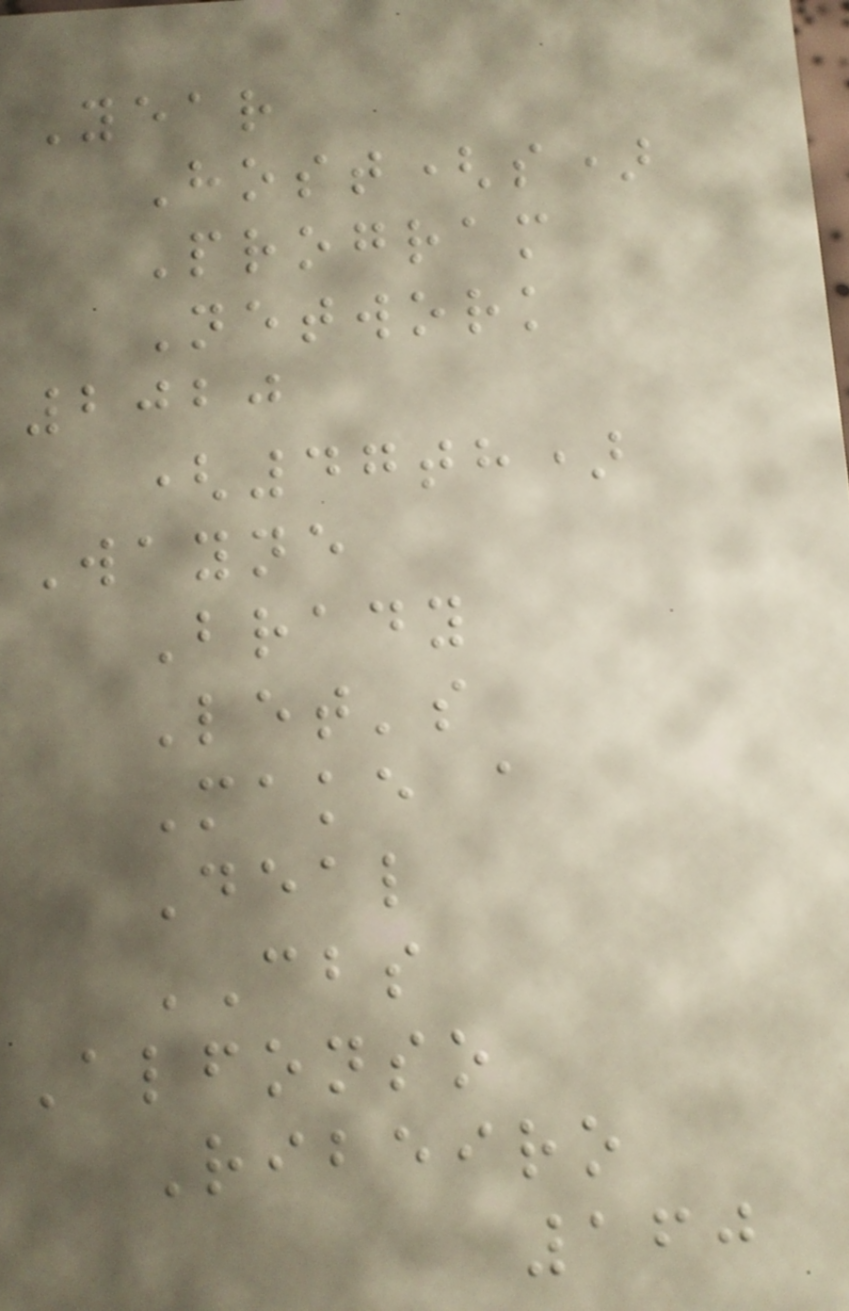Year
Host(s)
Program
Network
2020
(47th)
Wayne
Brady
Let's
Make a
Deal
CBS
Alfonso
Ribeiro
160
